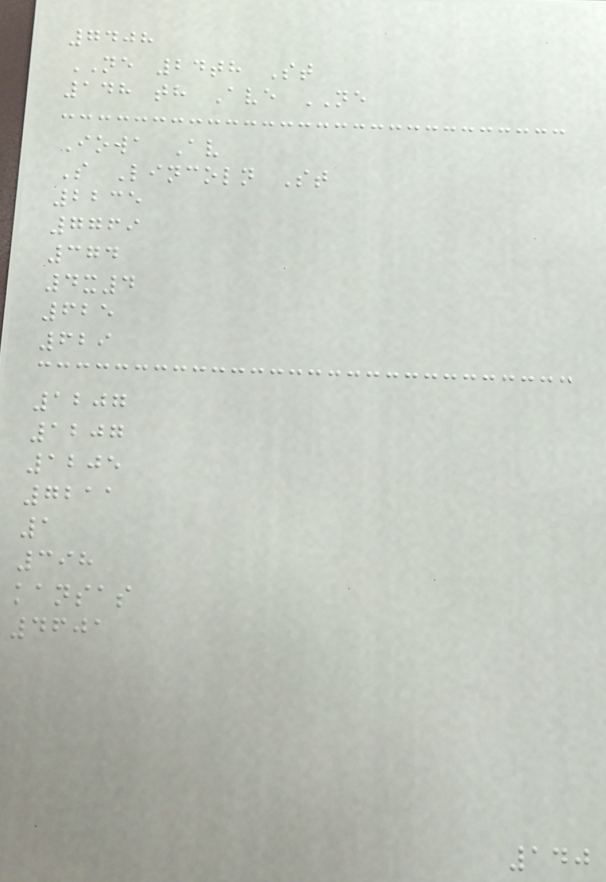7408
NE 24th St
148 th Ave NE
Iowa Av
S Lincoln St
2235
7769
374
4x4
625
629
1207
1207
1205
7211
1
398
kansas
4601
140
